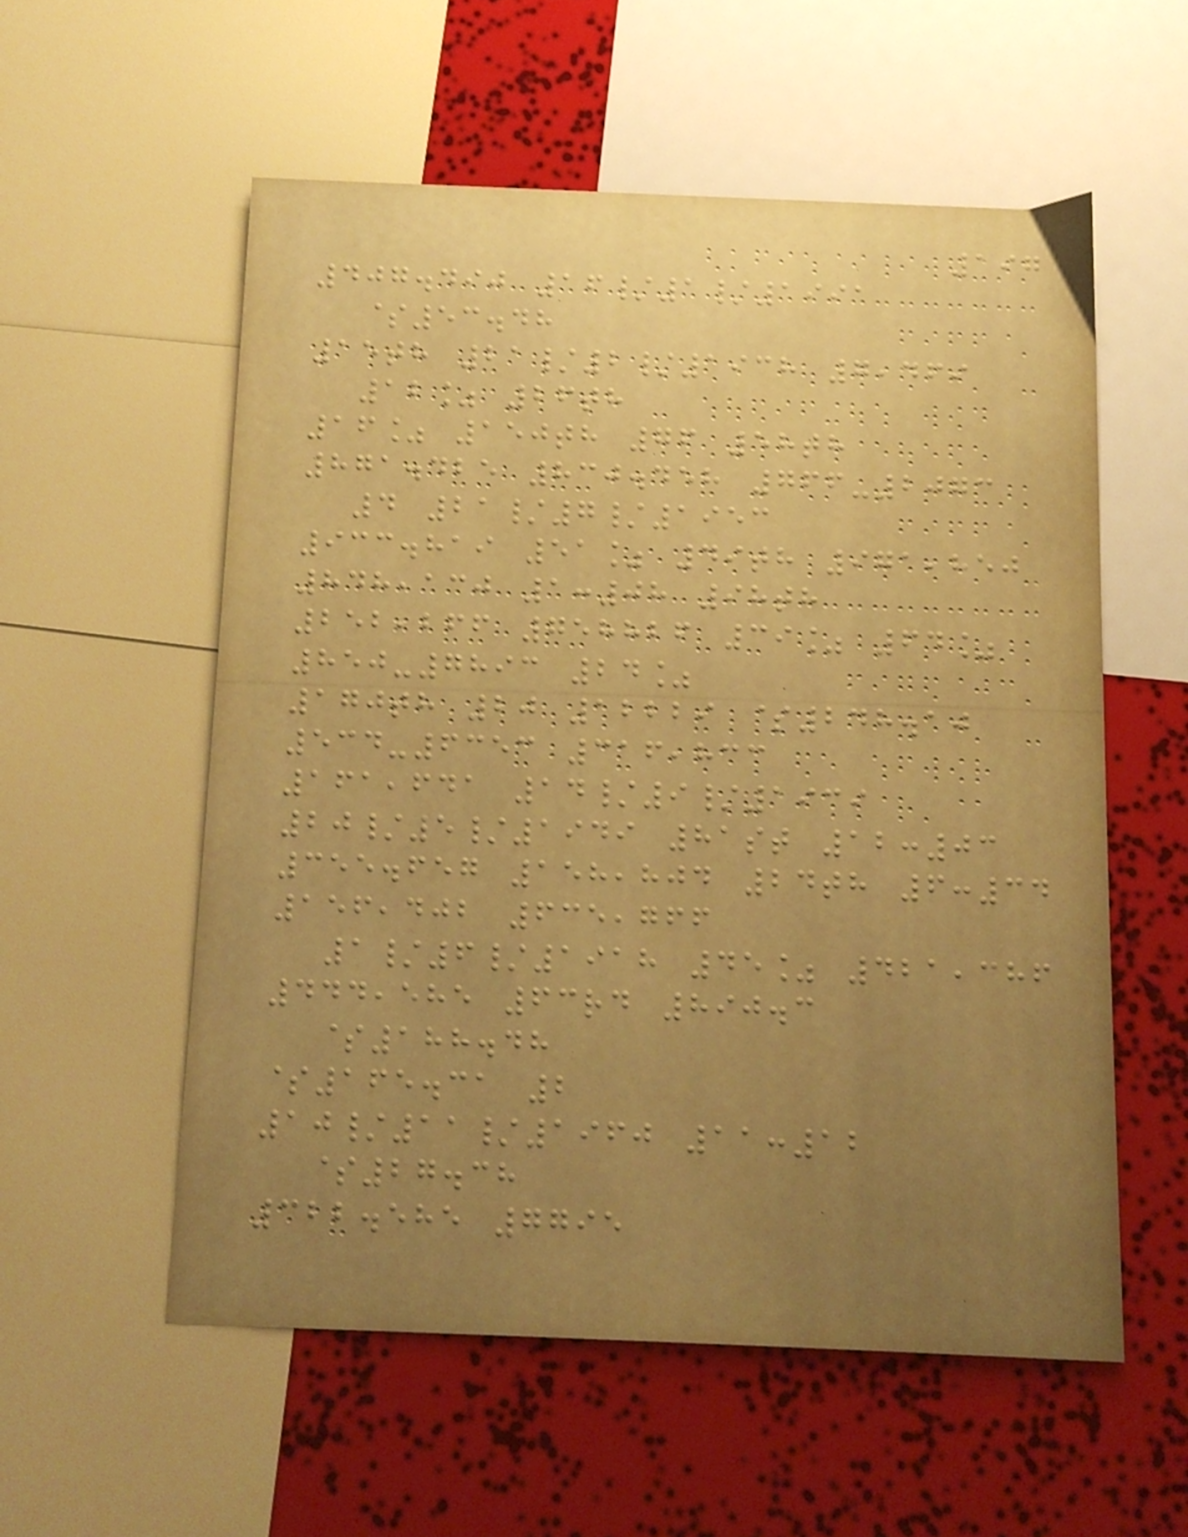197
407.490 16/1/1991
$53.48
15th 21/2/1938 7,469
12% 26th
16% 150th 76 58th
871.425 830.458 766-2073
4 21/7/1953
933.819 51% 49th 971,850
848,130 1:08 98th
252,266 758826 39% 64%
850-7893 24%
170th 20 12229 $248.10
534-6353 316,833
161,641 14/9/1939
20/5/1949 81st 12:03
355.657 158,804 24th 6:34
156,402 635,766
1/6/1918 45% 421,386
444,585 63rd 890.3
$188.48
$165.31 2
10/11/1960 11:12
$27.38
322.585 7795
